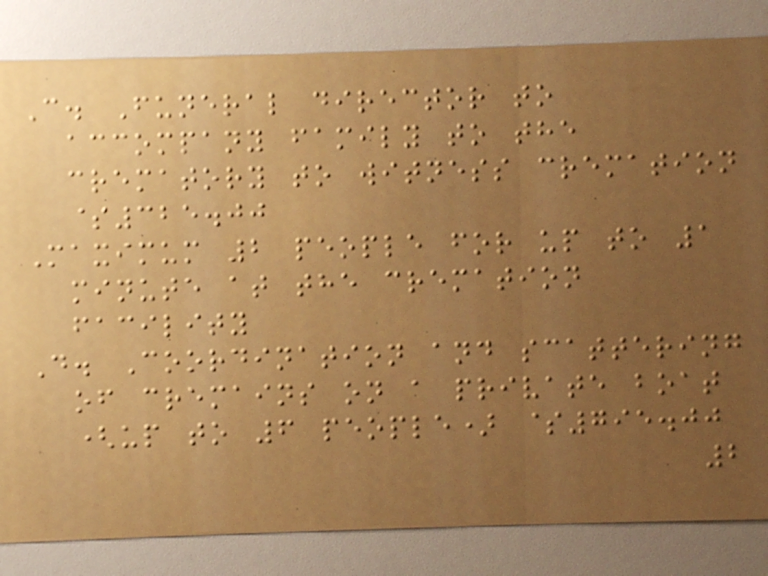C. Funeral director to
accompany family to the
crematory to witness cremation
$325.00
Maximum 2 people for up to 1
minute at the cremation
facility
D. Coordination and scattering
of cremains on a private boat
(up to 6 people) $795.00
2
